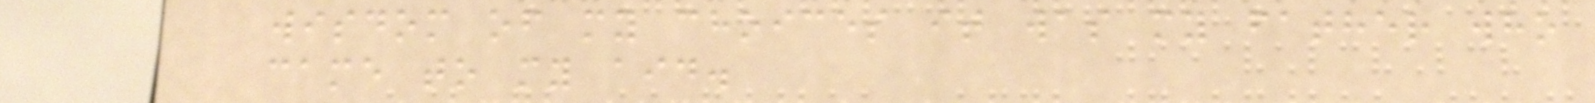wisdom of my choices it was my father who
came to my aid.
